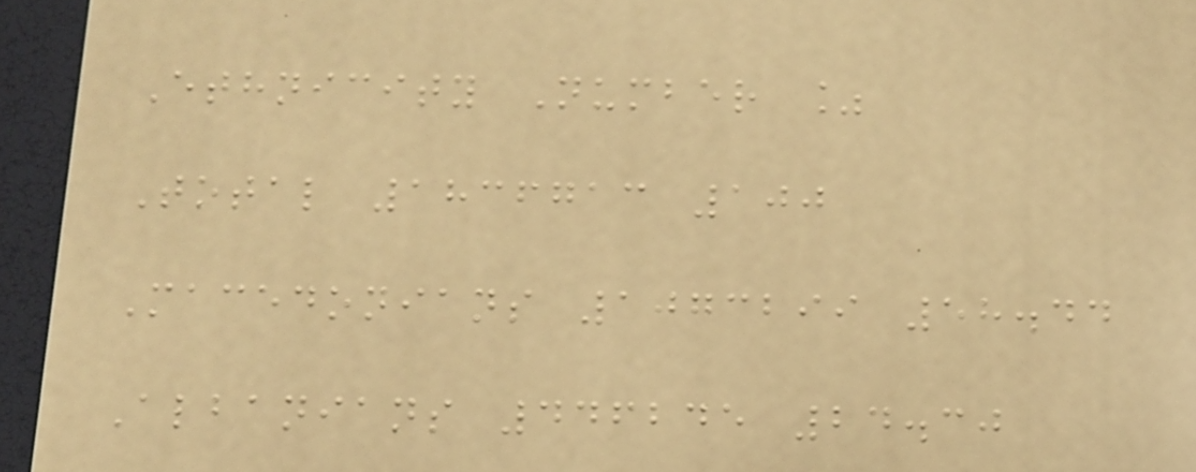Ethnicity Number %
Total 1836713 100
Macedonians 1073299 58.44
Albanians 446245 24.30
